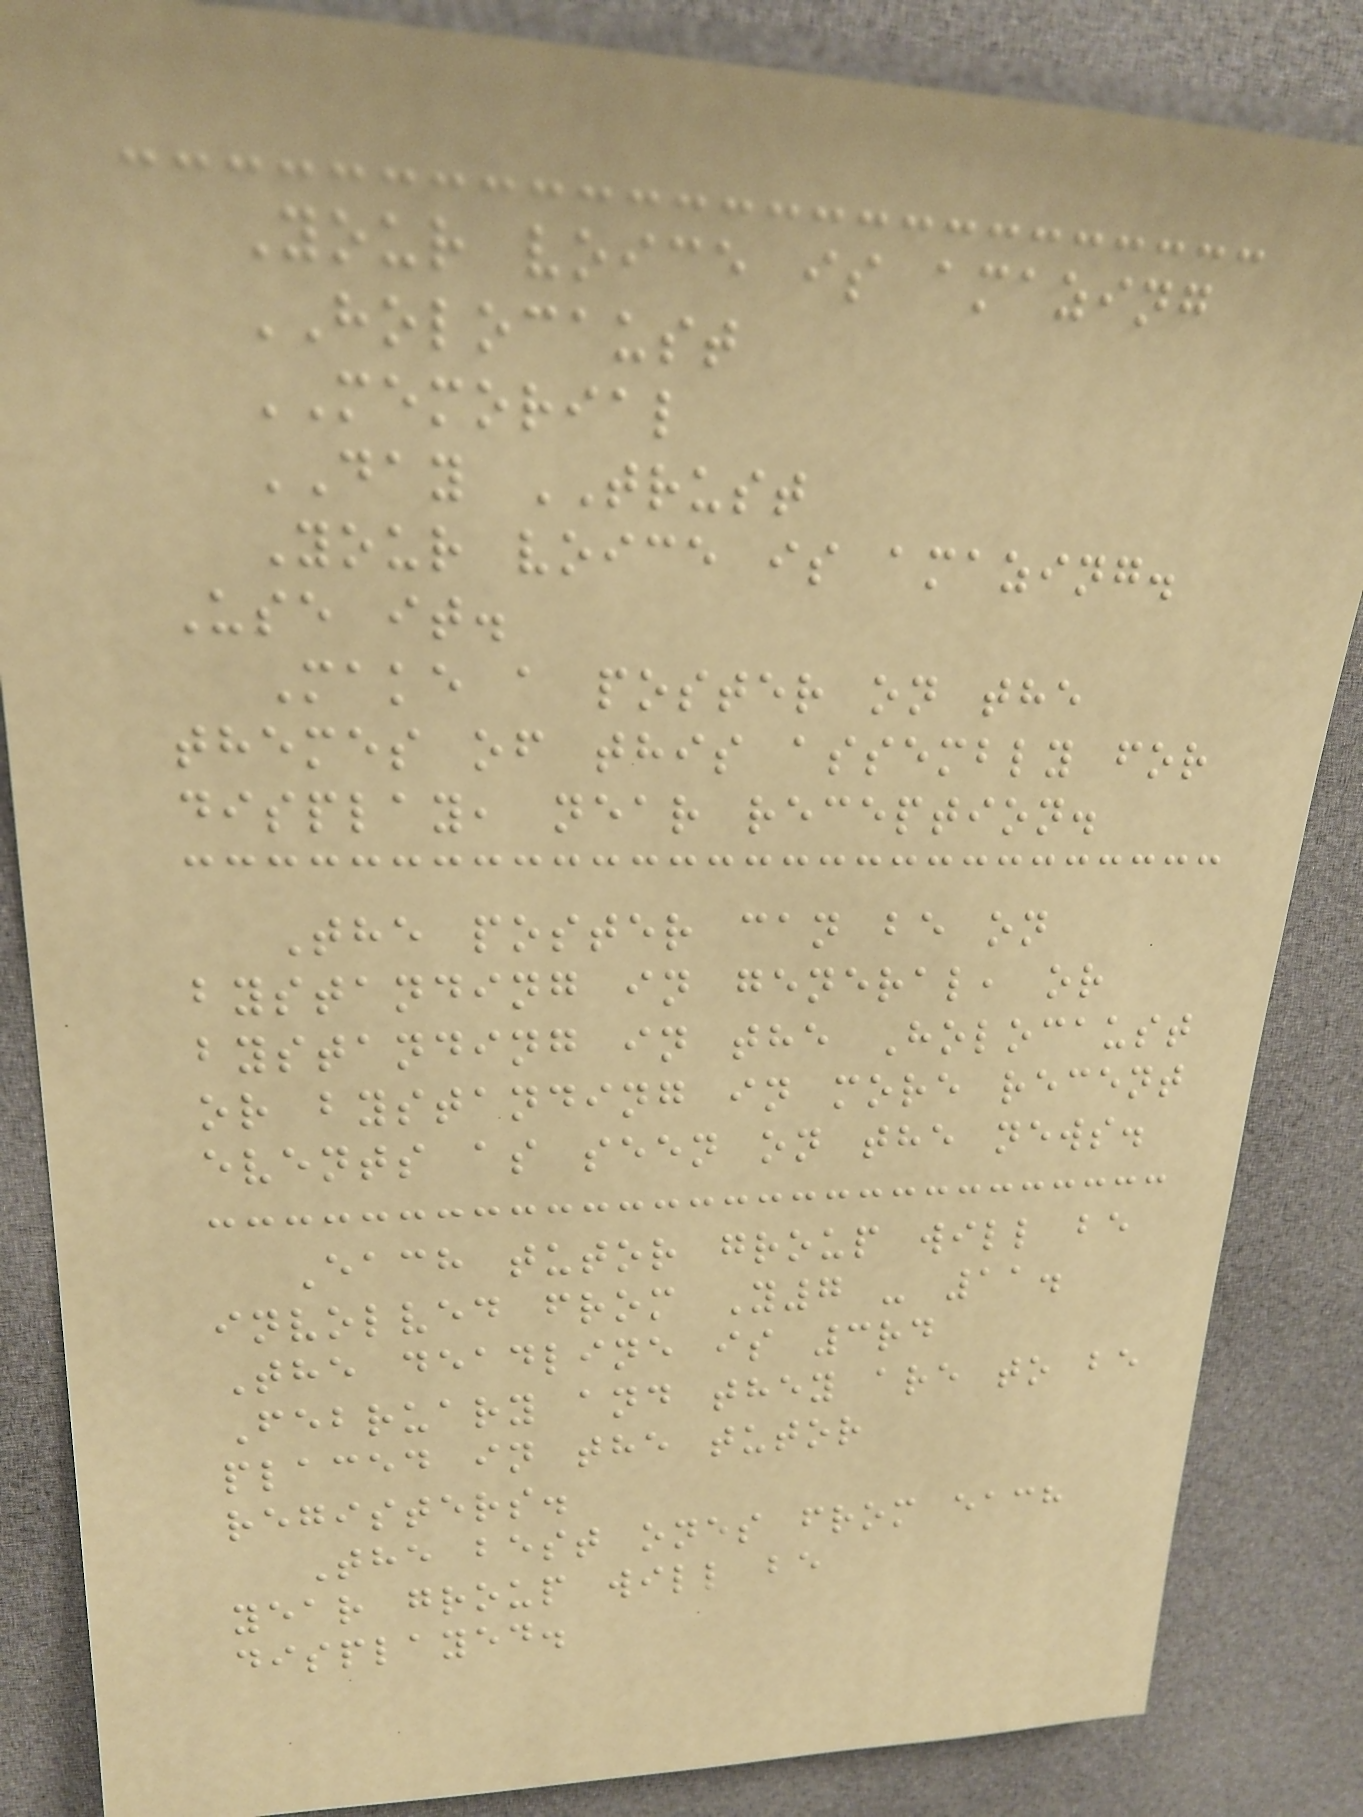Your voice is amazing
HOLOCAUST
MEMORIAL
DAY TRUST
Your voice is amazing.
Use it.
Make a poster on the
themes of this assembly for
display, near reception.
The poster can be on
bystanding in general, or
bystanding in the Holocaust
or bystanding in more recent
events as seen on the news.
Each tutor group will be
involved from Y7 - 11.
The deadline is 3rd
February and they are to be
placed in the tutor
registers.
The best ones from each
year group will be
displayed.
